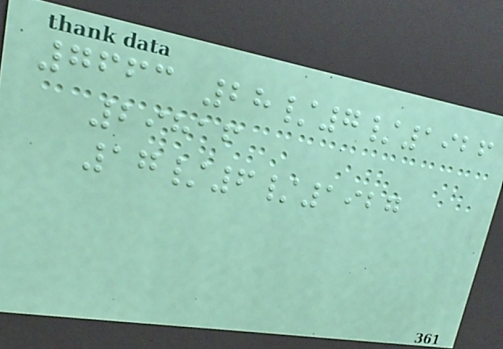7663 28/7/1926
29816
17/6/1927
